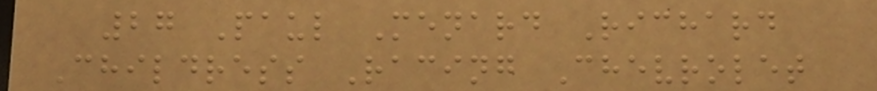27 Paul Menard Richard
Childress Racing Chevrolet
